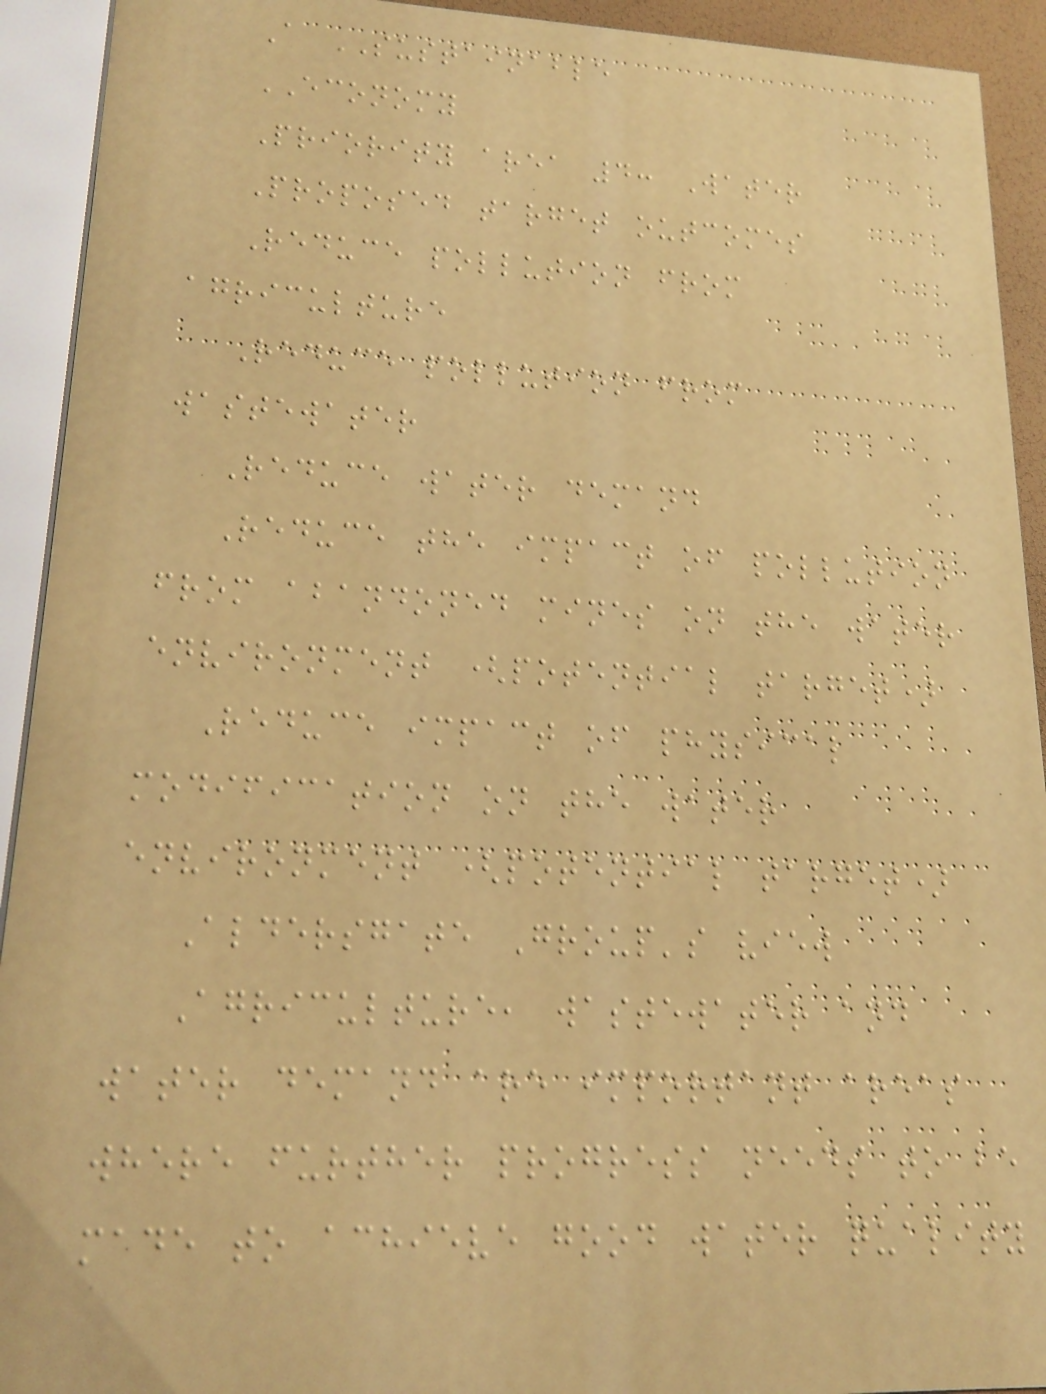A SUSTAINABLE
ECONOMY
Priority area 4: Water
Proposed target outcomes
Reduce pollution from
agriculture
Reduce pollution from
wastewater
Reduce water demand
Reduce the impact of pollution
from abandoned mines on the water
environment (potential target)
Reduce impact of physical
modification on the water
environment (potential target)
Aldersgate Group's view
Agriculture, wastewater and
water demand are important areas
where further progress needs to be
made to achieve good water quality
